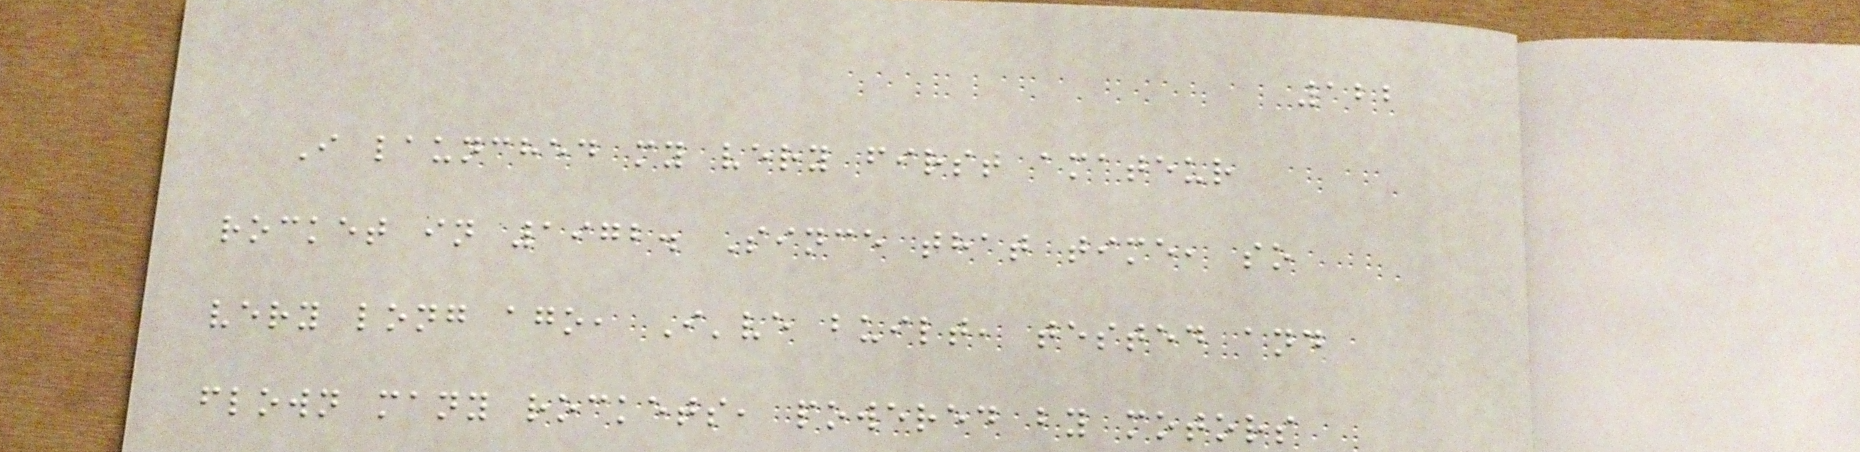122
I launched my very first amateur
rocket in 1972. Since that time, so
very long ago, I've built, tested and
flown many rockets, powered by motors
